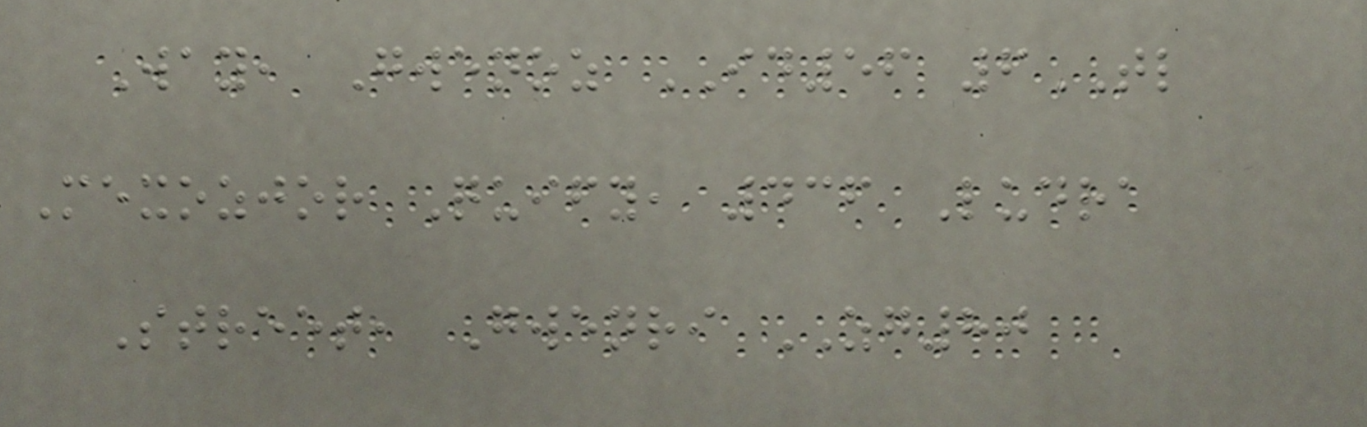Way, Gwenoz ID56 6TL
Mexozjor Quify, 436 Ludra
Street, Gwenri ZG80
